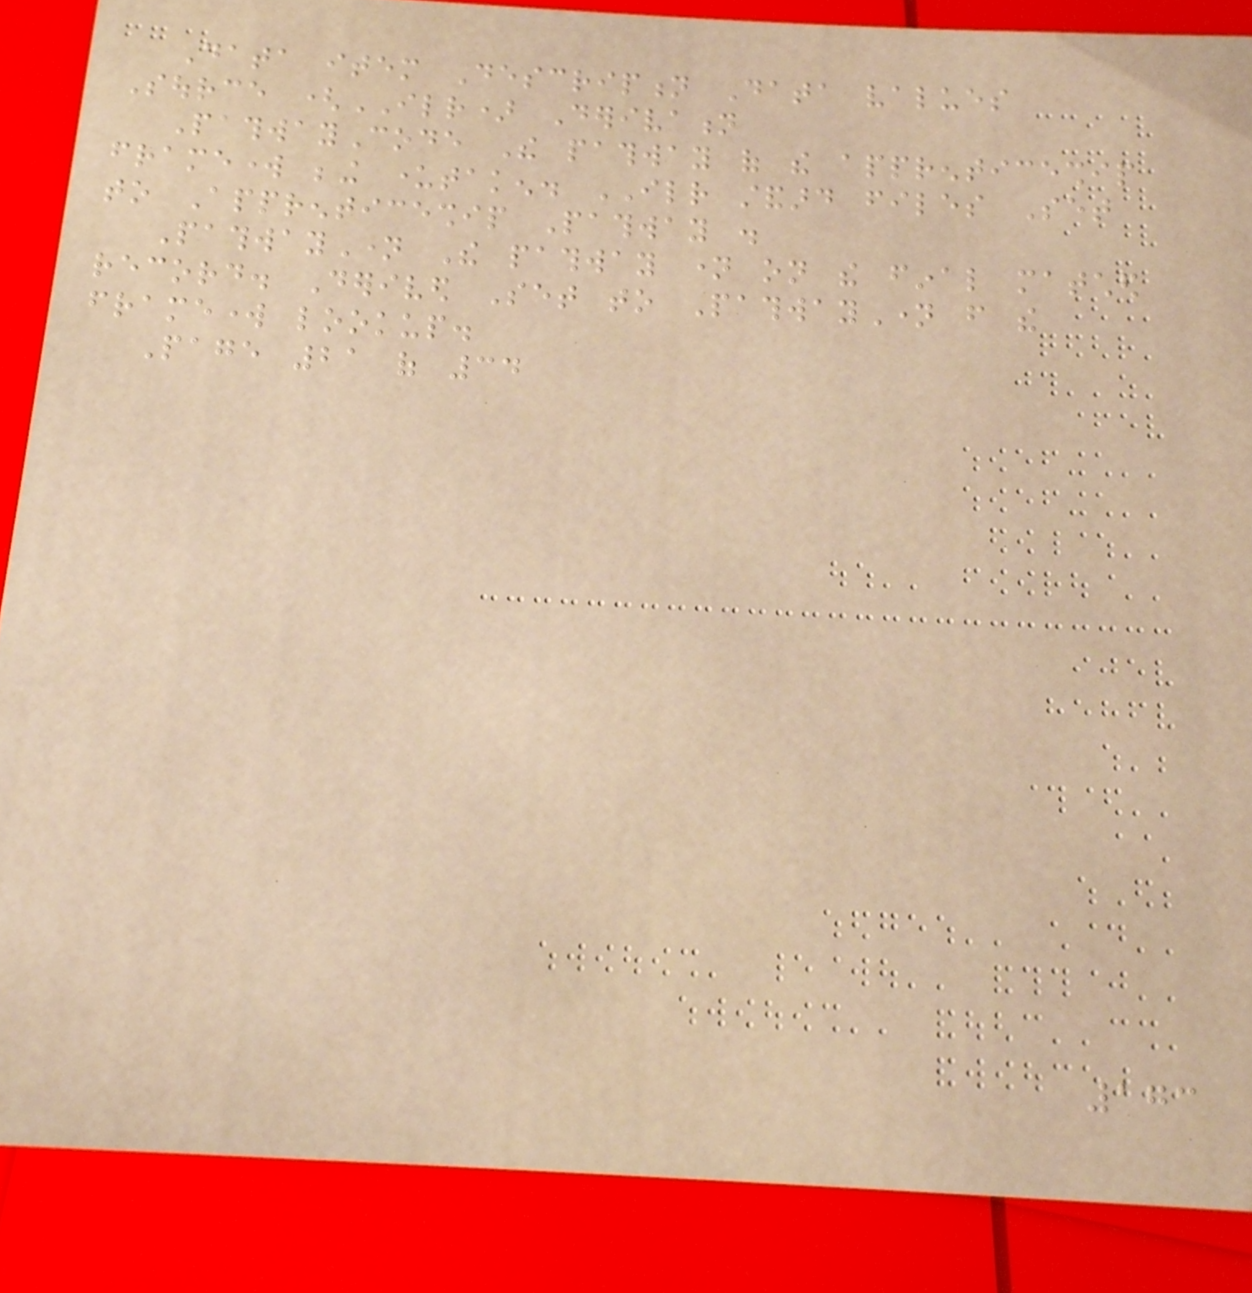Data item Description Data values
Source (ILR) Derivation
PathwayCode The pathway of the apprenticeship
framework being undertaken. ILR standard files Set
to Apprenticeship Pathway .
PathwayName The pathway name on the final matched
record. Derived Set to PathwayName from the
framework lookup.
Page 21 of 34
173
